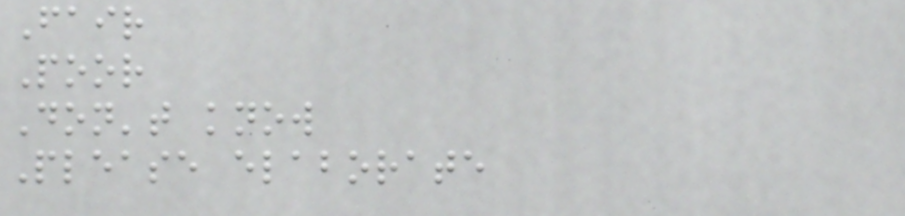Fair
Poor
Don't know
Please elaborate
